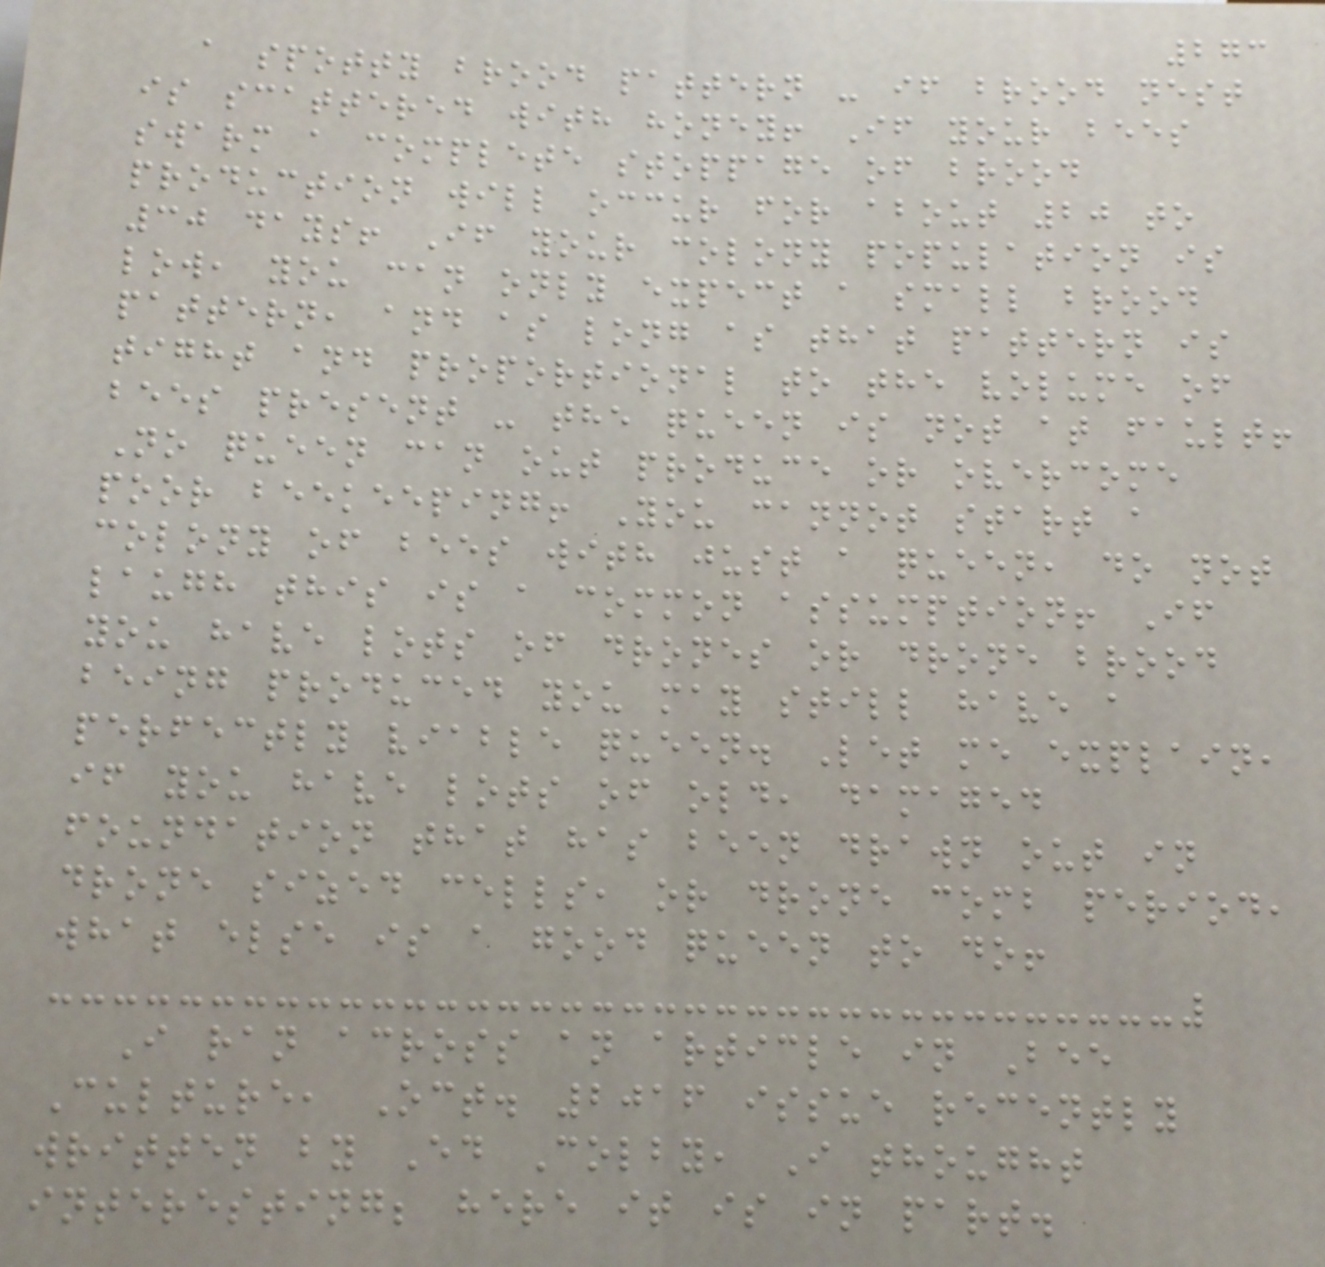273
a spotty brood pattern - if brood nest
is scattered with honey! If your bees
swarm a complete stoppage of brood
production will occur for about 20 to
30 days! If your colony population is
low, you can only expect a small brood
pattern, and as long as that pattern is
tight and proportional to the volume of
bees present - the queen is not at fault!
No queen can out produce or overcome
poor beekeeping! You cannot start a
colony of bees with just a queen, do not
laugh this is a common assumption! If
you have lots of drones or drone brood
being produced you may still have a
perfectly viable queen. Let me explain,
if you have lots of old, damaged
foundation that has been drawn out in
drone sized cells, or drone comb period,
what else is a good queen to do!
I ran across an article in Bee
Culture, Oct. 2016 issue recently
written by Ed Colby, I thought
interesting; here it is in part.
